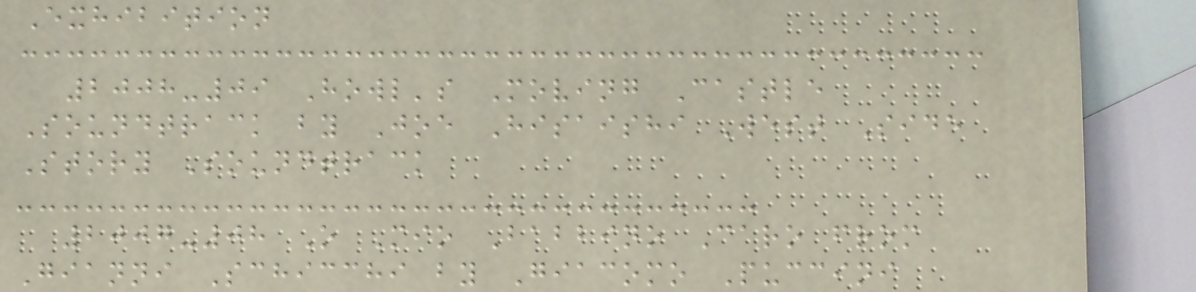Exhibition
2008-09 Howl's Moving Castle
Soundtrack by Joe Hisaishi West Side
Story Soundtrack
2007-08 O Mio Babbino Caro from
Gianni Schicchi by Giacomo Puccini
